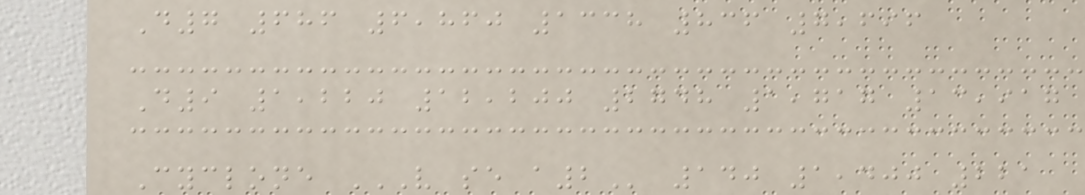D7 686 6,860 1338 836 7,696
D9 1,220 12,200 2748 1,717 13,917
Cyclone V SE A2 140 1,400 221
